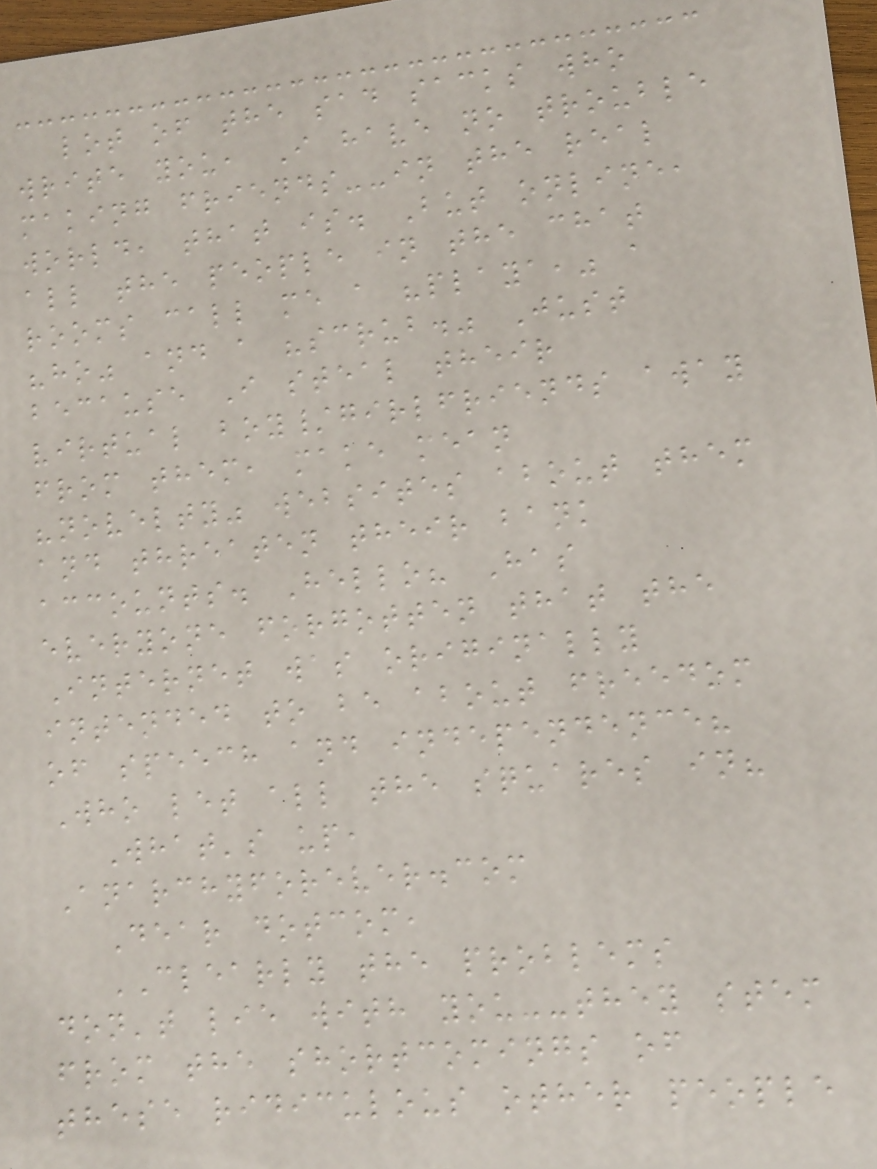lot of the sad sacks who
write you, I have no trouble
making friends--in the real
world, that is. But online,
all the people in the chat
rooms call me a "playa," a
"ho" and a "scrub." Just
because I steal their
virtual boy/girlfriends away
from them, make mean
"novelty" websites about them
and threaten their bank
accounts. Hello? Has
everyone forgotten that the
Internet was originally
intended to be about freedom
of speech and independence?
Who let all the squares in?
What's up,
Anarchyforever.com
Dear dotcom,
CLEARLY the problems
don't lie with you--they stem
from the shortcomings of
these ridiculous other people
